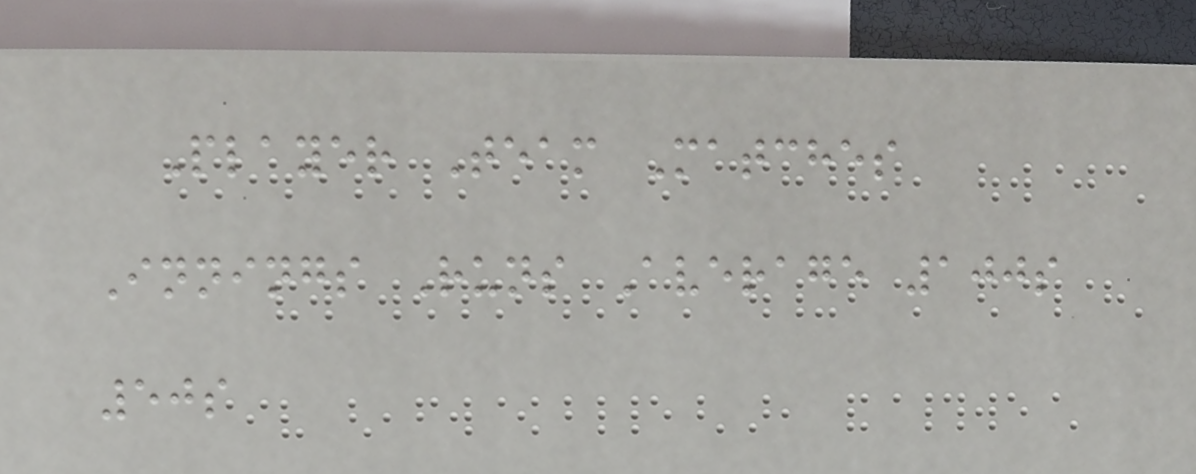Player Team Matches
Innings Runs Average 100s
50s
